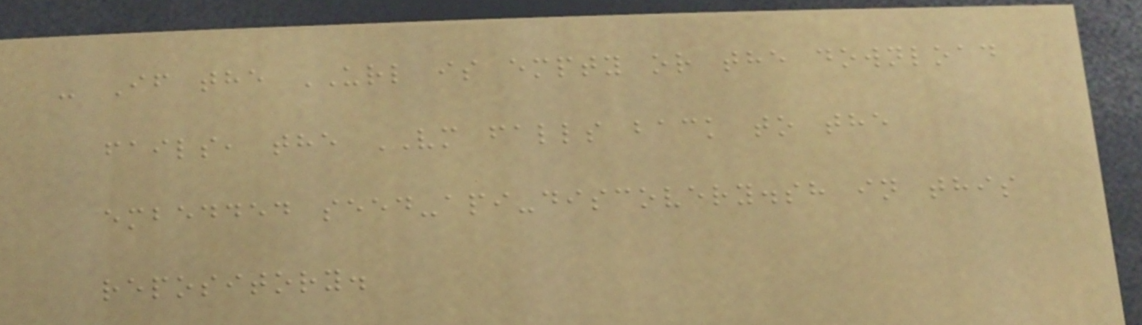- If the URL is empty or the download
fails, the VM falls back to the
embedded seed-api-discovery.sh in this
repository.
